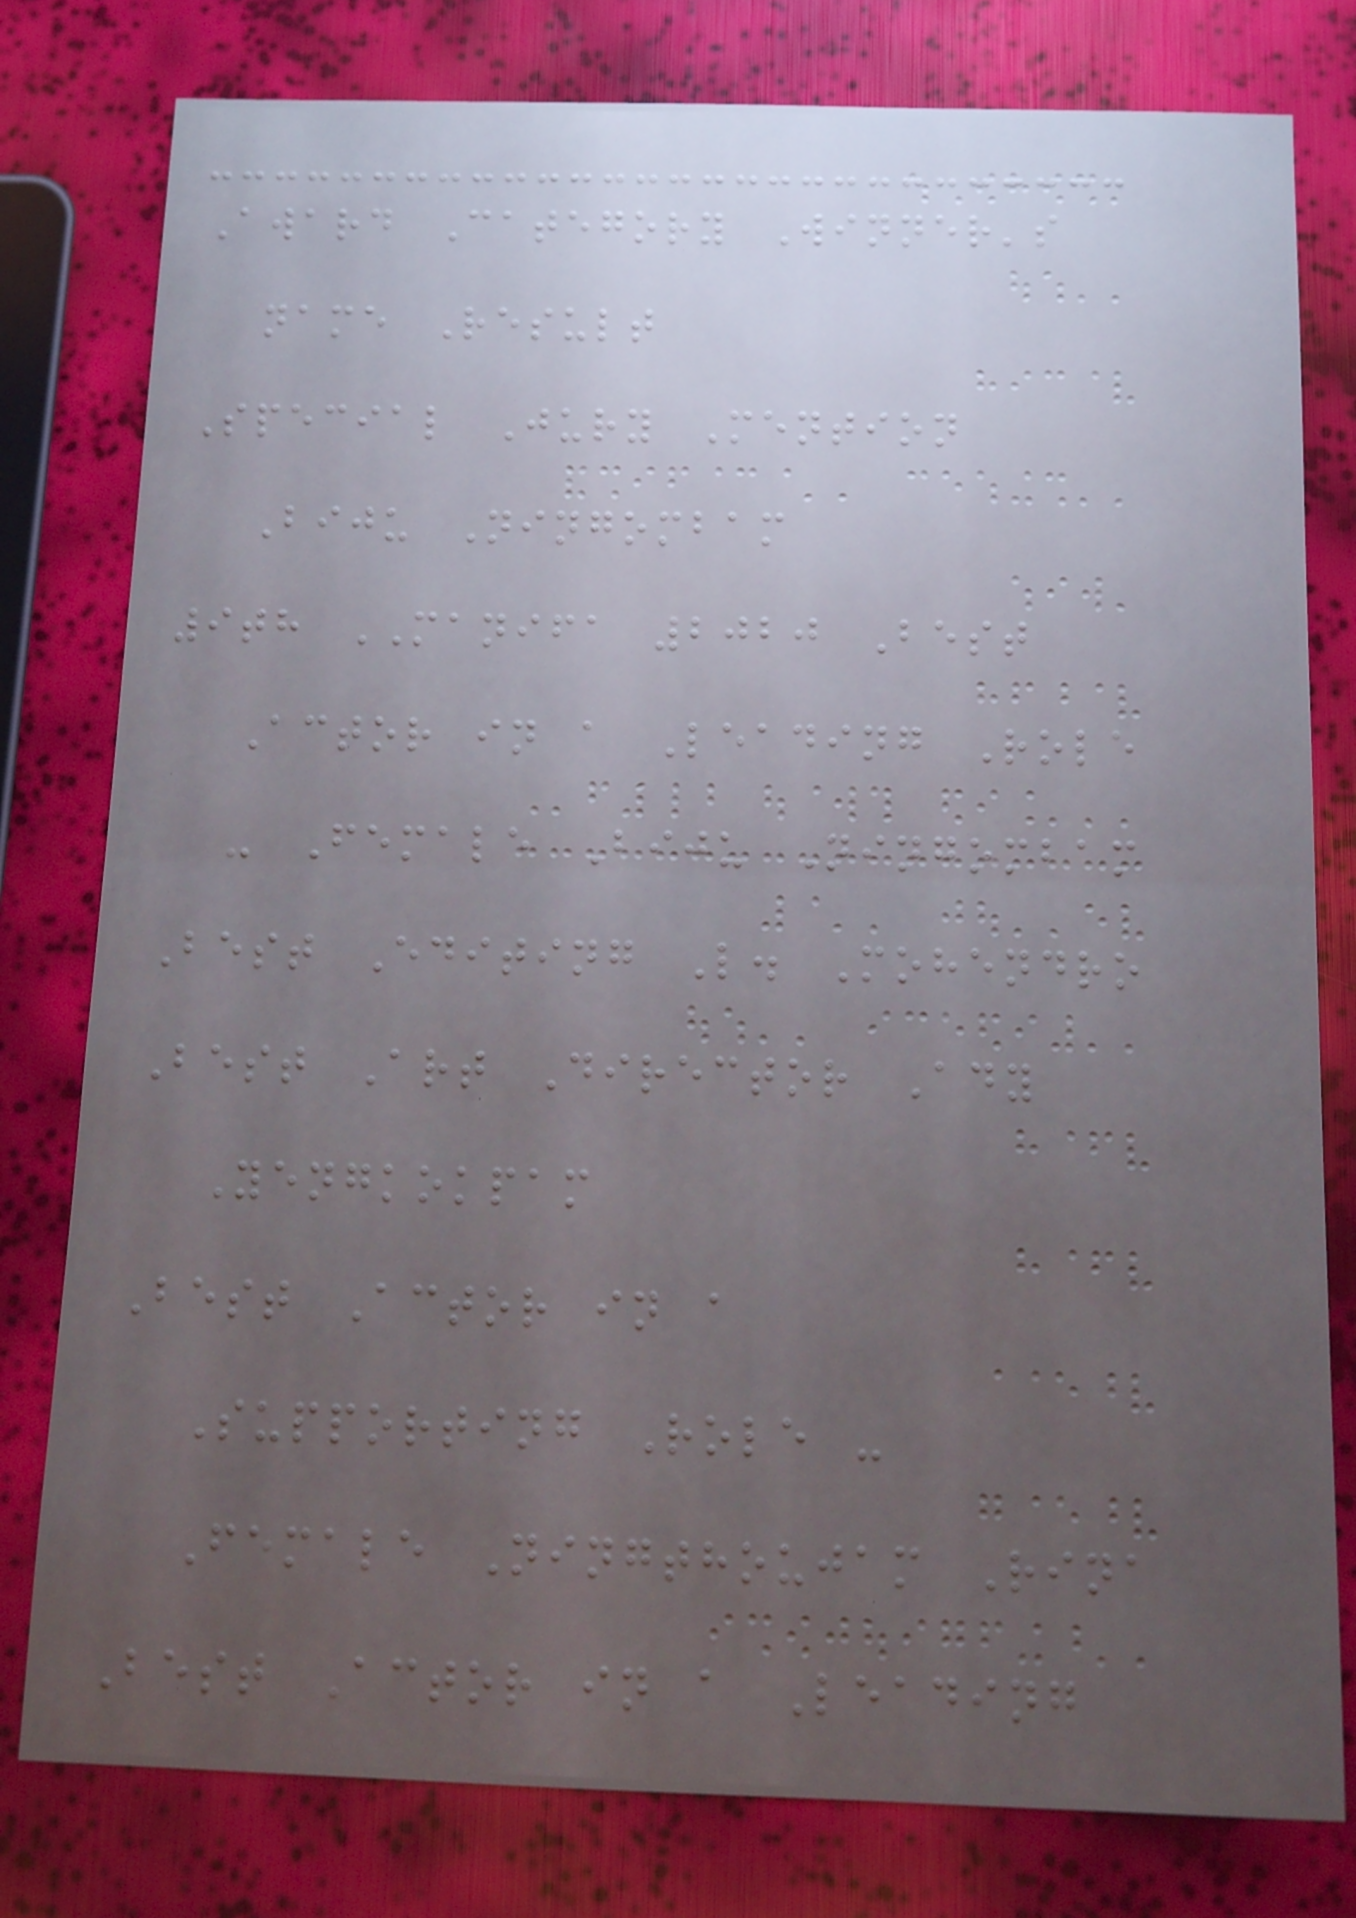Award Category Winner's
name Result
Special Jury Mention
Biju Ningombam
9th MANIFA 2020 Best
Actor in a Leading Role
- Female Biju Ningombam
Best Editing L. Mohendro
Best Art Director Ady
Yengkokpam
Best Actor in a
Supporting Role -
Female Ningthoujam Rina
Best Actor in a Leading
